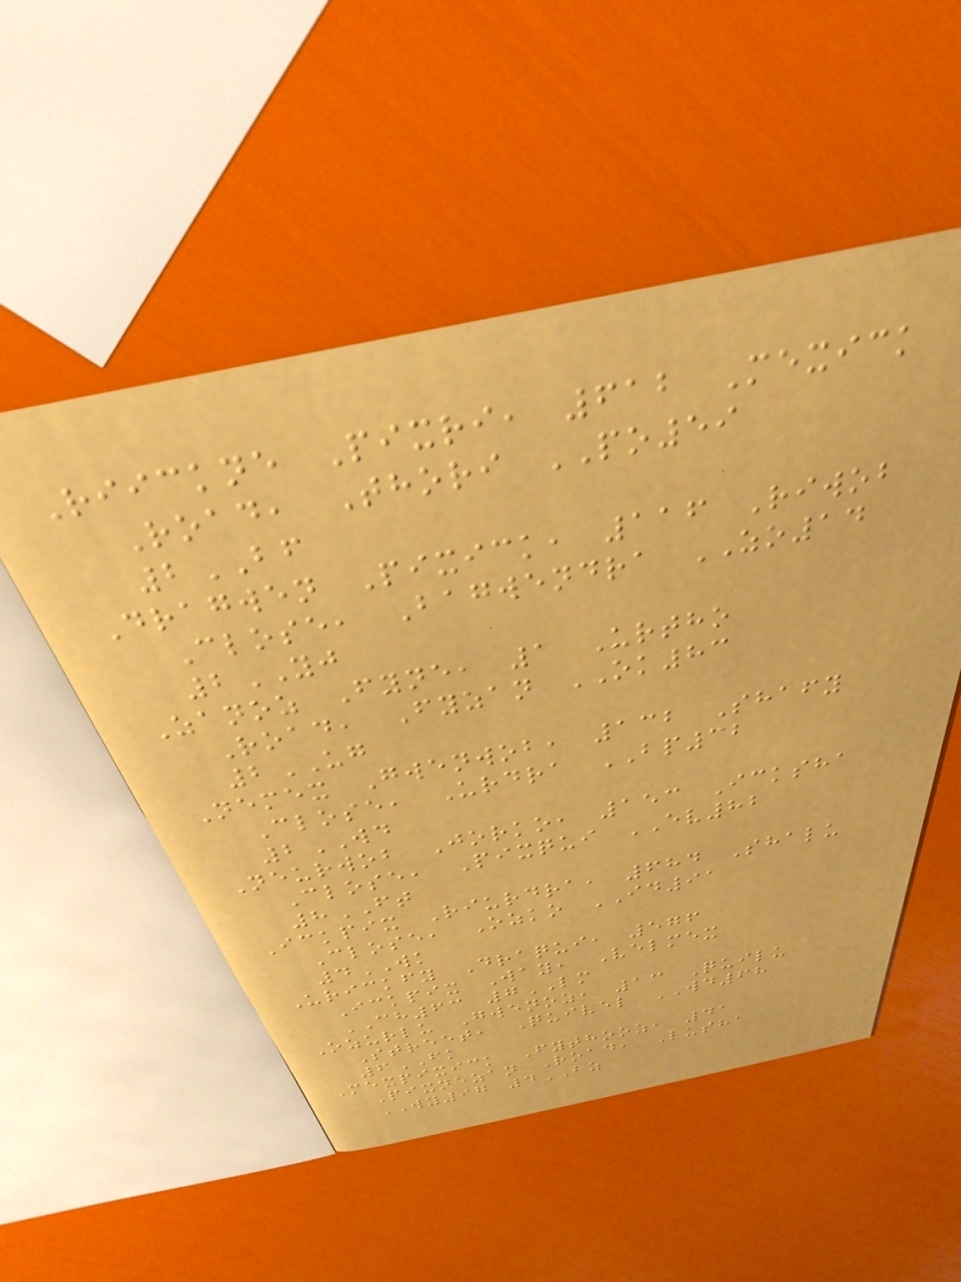Riickne Pixri, 612 Mexick
Road, Thori PO59
2BF
Dragwen Pixick, 116 Riwob
Close, Bagwendra ZO14
2YJ
Zanoz Fyne, 1 Urtho
Road, Fyzan OK83
2UG
Nemex Gwenwob, 132 Shafy
Close, Urdra BP32
2WD
Neurwob Jorko, 153 Icksha
Close, Pixqui EV82
8FT
Ickpix Riurdra, 684 Shalu
Close, Ozko ID91
4WK
Urickfy Draqui, 576
Ickpix Way, Velmex
CH63 7LM
Ozurlu Gwenoz, 13 Quilu
Street, Quivel WD68
6FK
Mexpixick Fythooz, 41
Pixnezan Road, Lusha
WY97 4BZ
